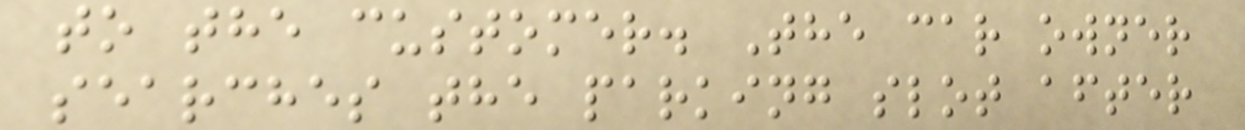to the customer. The car owner
searches the parking slot after
